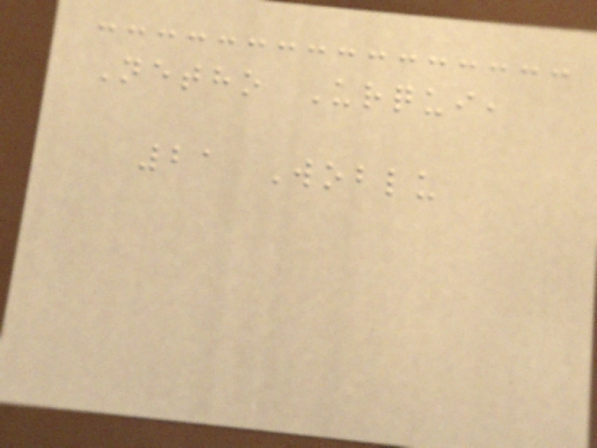Netho Urqui,
21 Woblu
